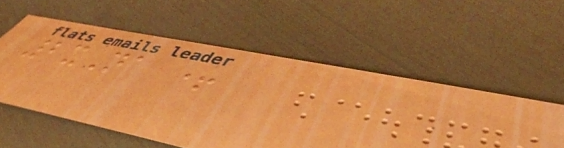2xNa +
